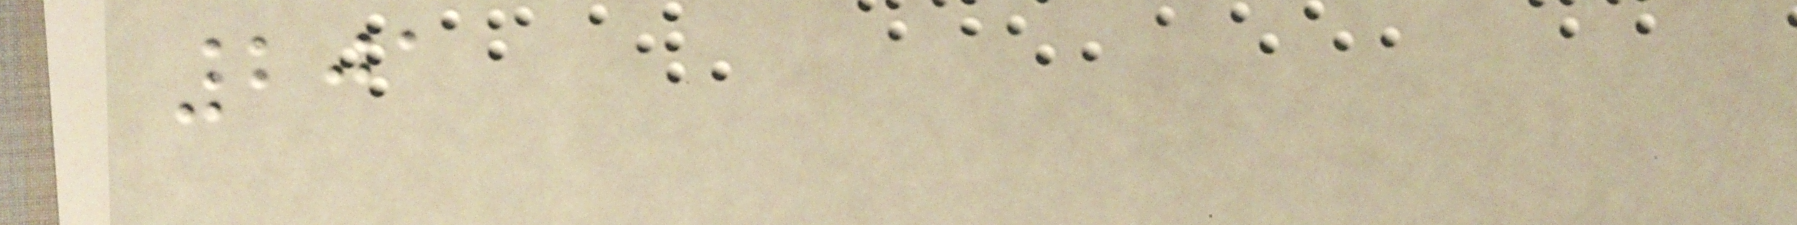201
